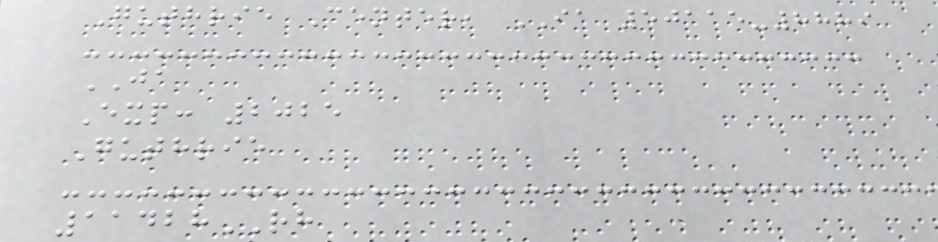Guthrie Center, IA 50115-8889
JA
Exp: 2025
Guthrie
11428RH
